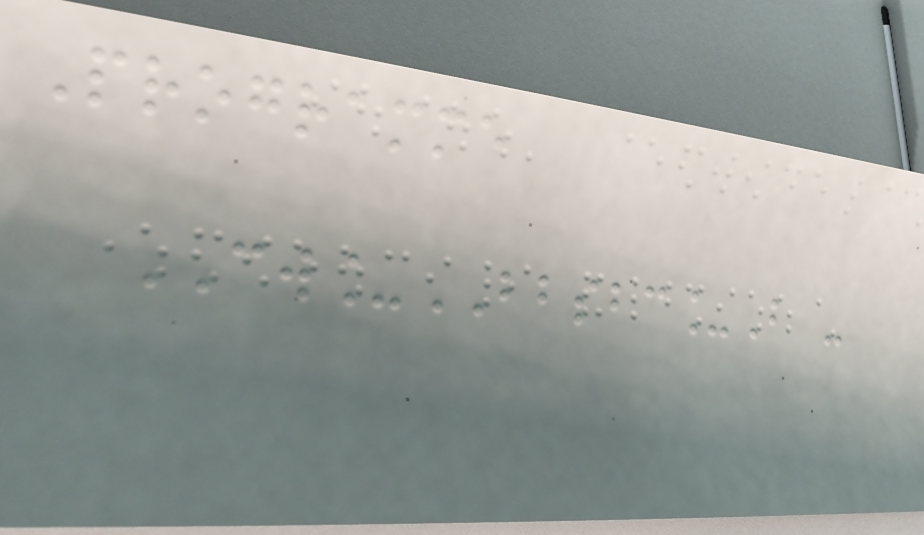Programme
CW_BBSBC_B -
